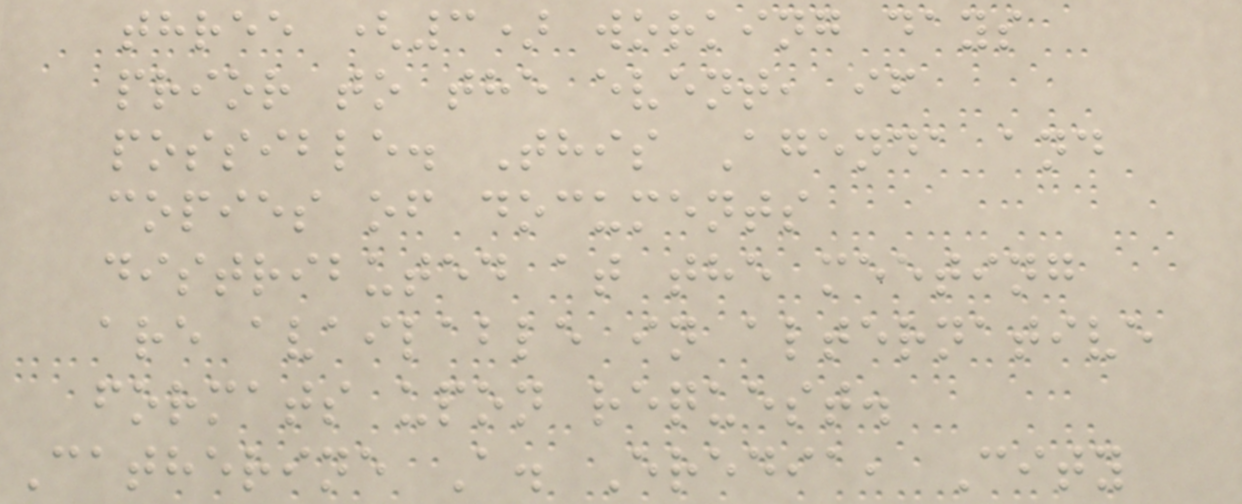three (3) working days
prior to the event, if
possible. This Agenda and
copies of documents
distributed at the meeting
are available in alternative
formats upon request.
Catherine A. Eredia, City
